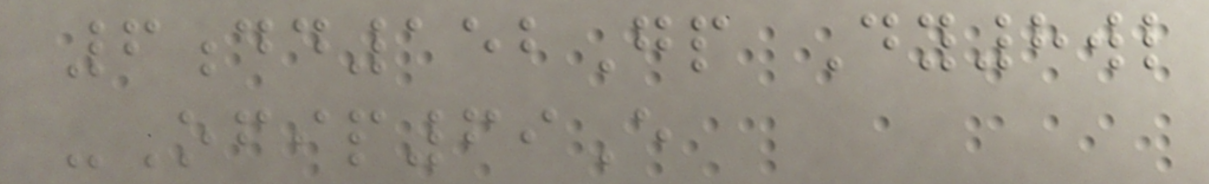6dd152Gp Dy8wl
-Ofip69E
